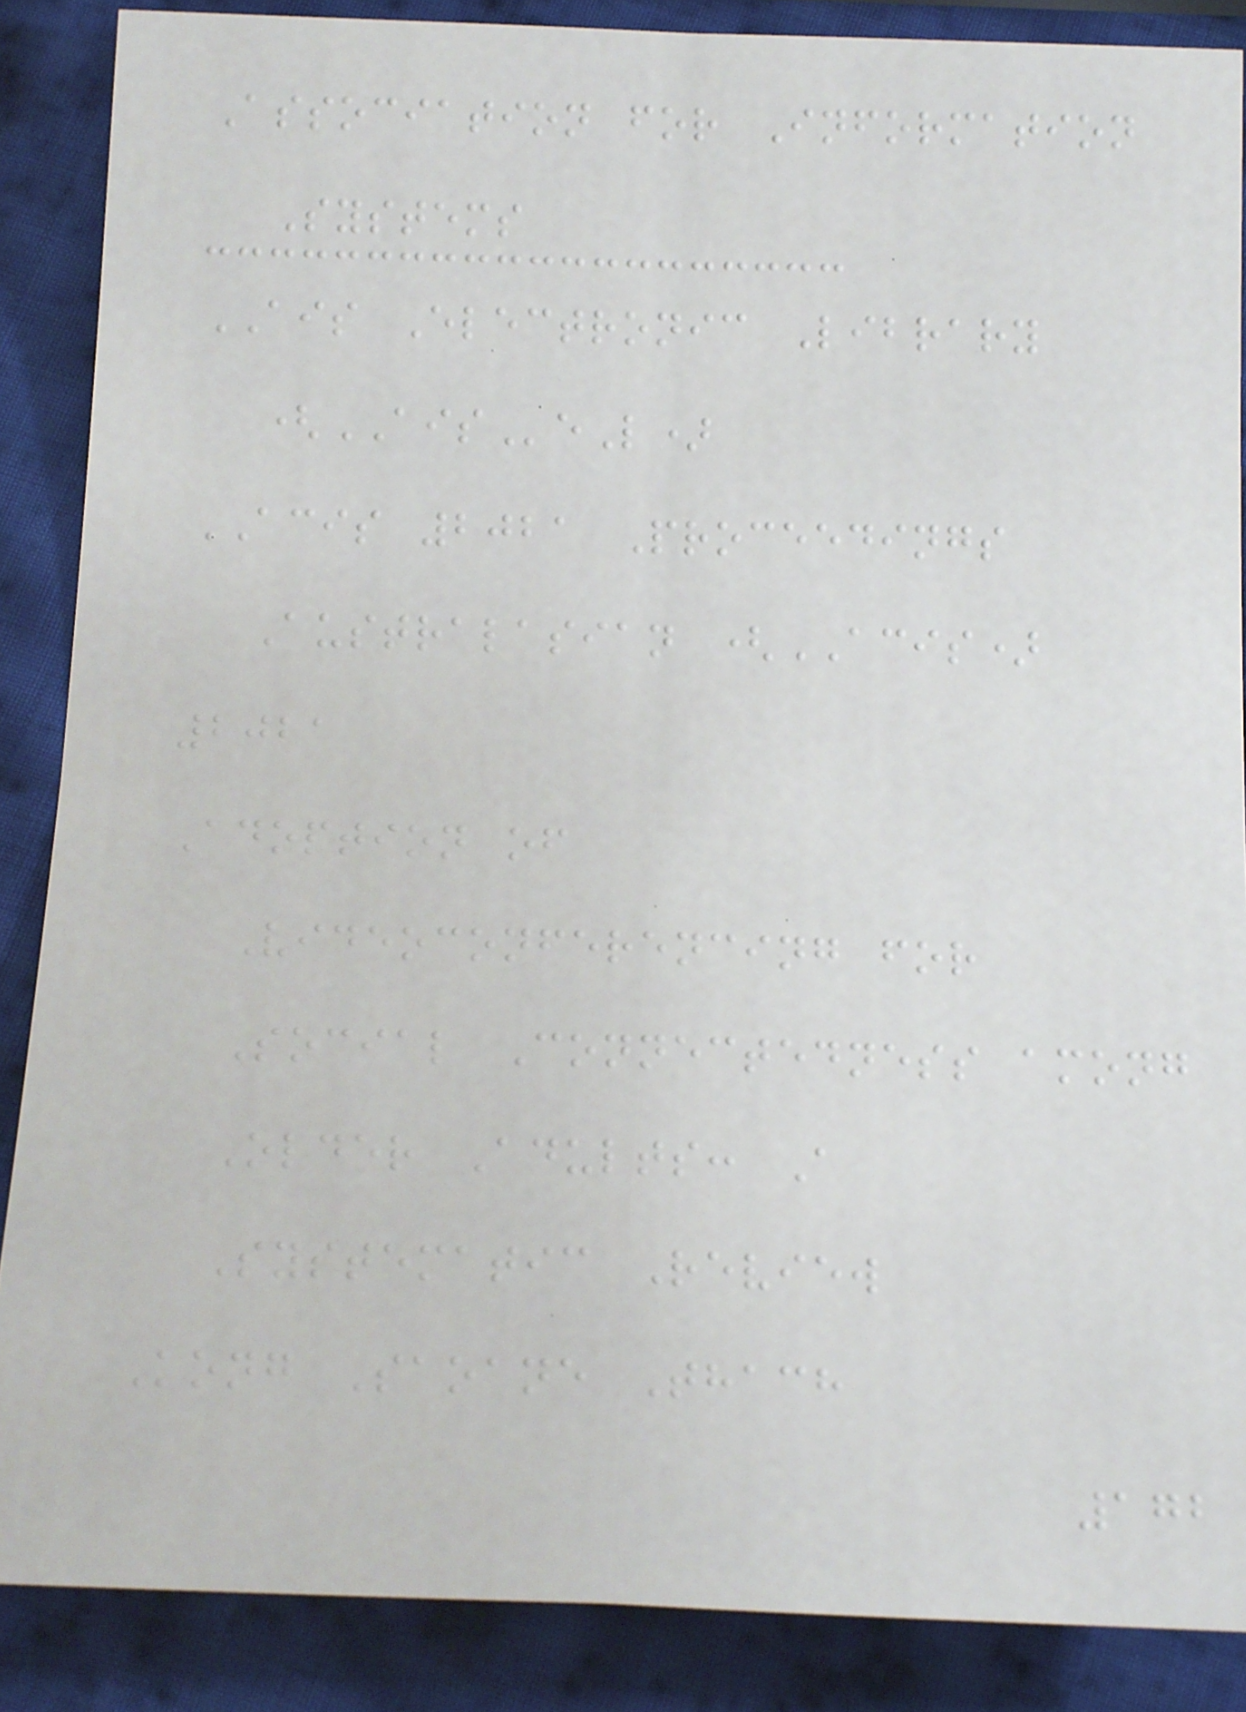Association for Information
Systems
AIS Electronic Library
(AISeL)
ACIS 2021 Proceedings
Australasian (ACIS)
2021
Adoption of
Videoconferencing for
Social Connectedness among
Older Adults: A
Systematic Review
Kong Saoane Thach
172
